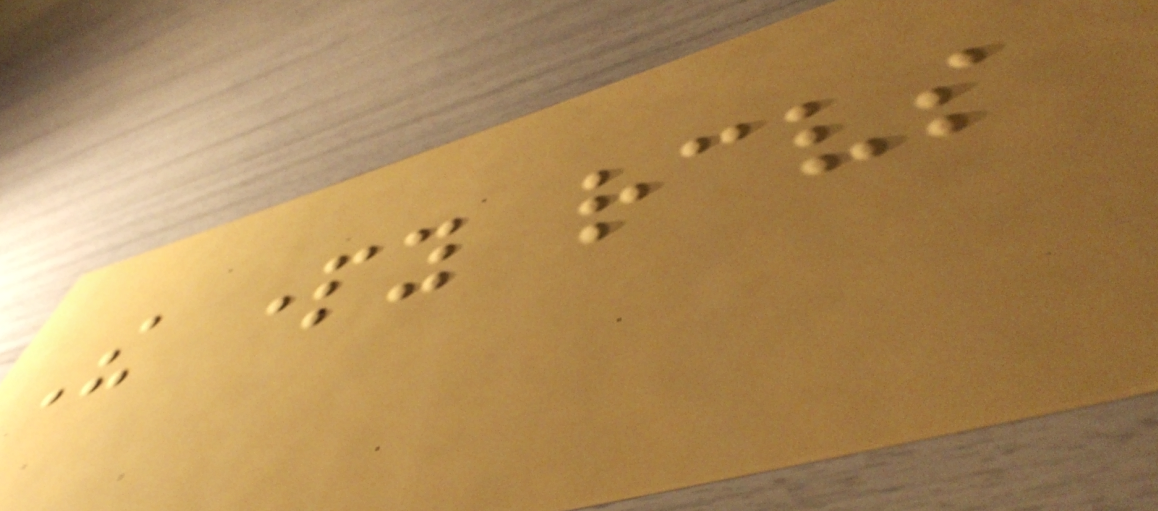The party receives
